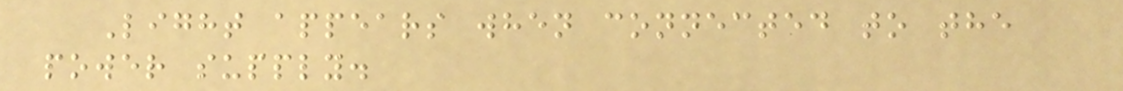Light appears when connected to the
power supply.
